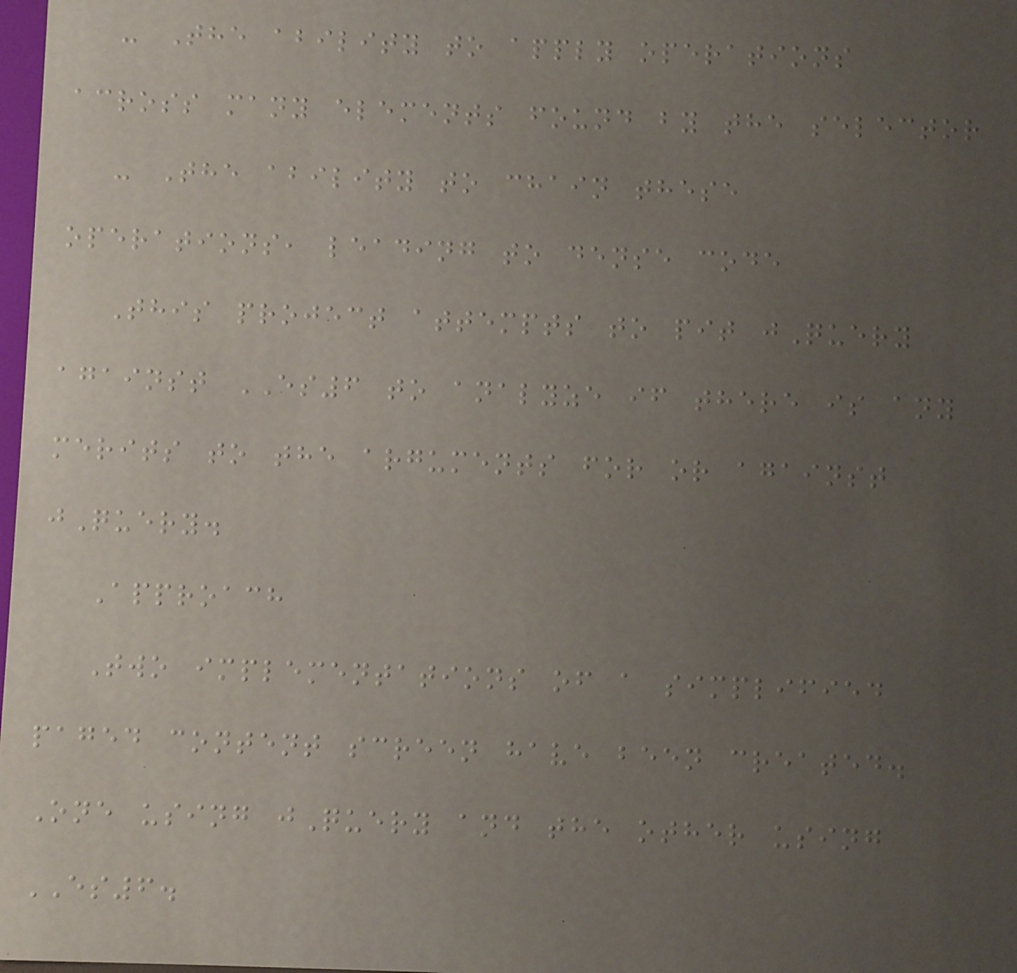- The ability to apply operations
across many elements found by the selector
- The ability to chain these
operations, leading to dense code
This project attempts to pit jQuery
against ES6 to analyze if there is any
merits to the arguments for or against
jQuery.
Approach
Two implementations of a simplified
paged content screen have been created.
One using jQuery and the other using
ES6.
